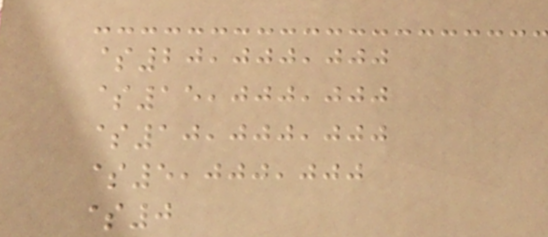$20,000,000
$15,000,000
$10,000,000
$5,000,000
$0
